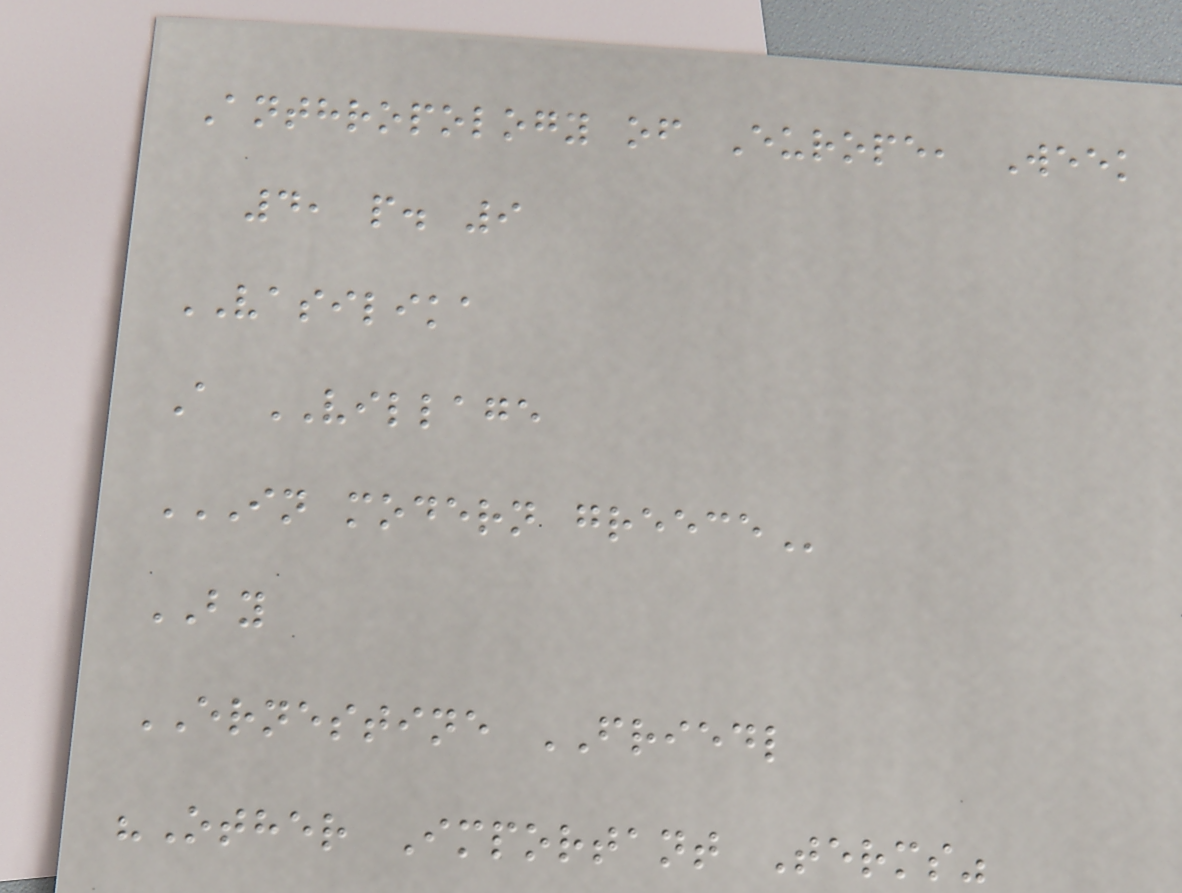Anthropology of Europe, Week
4, p. 9
VASILIKA
A VILLAGE
IN MODERN GREECE
BY
ERNESTINE FRIEDL
"Other Important Terms"
